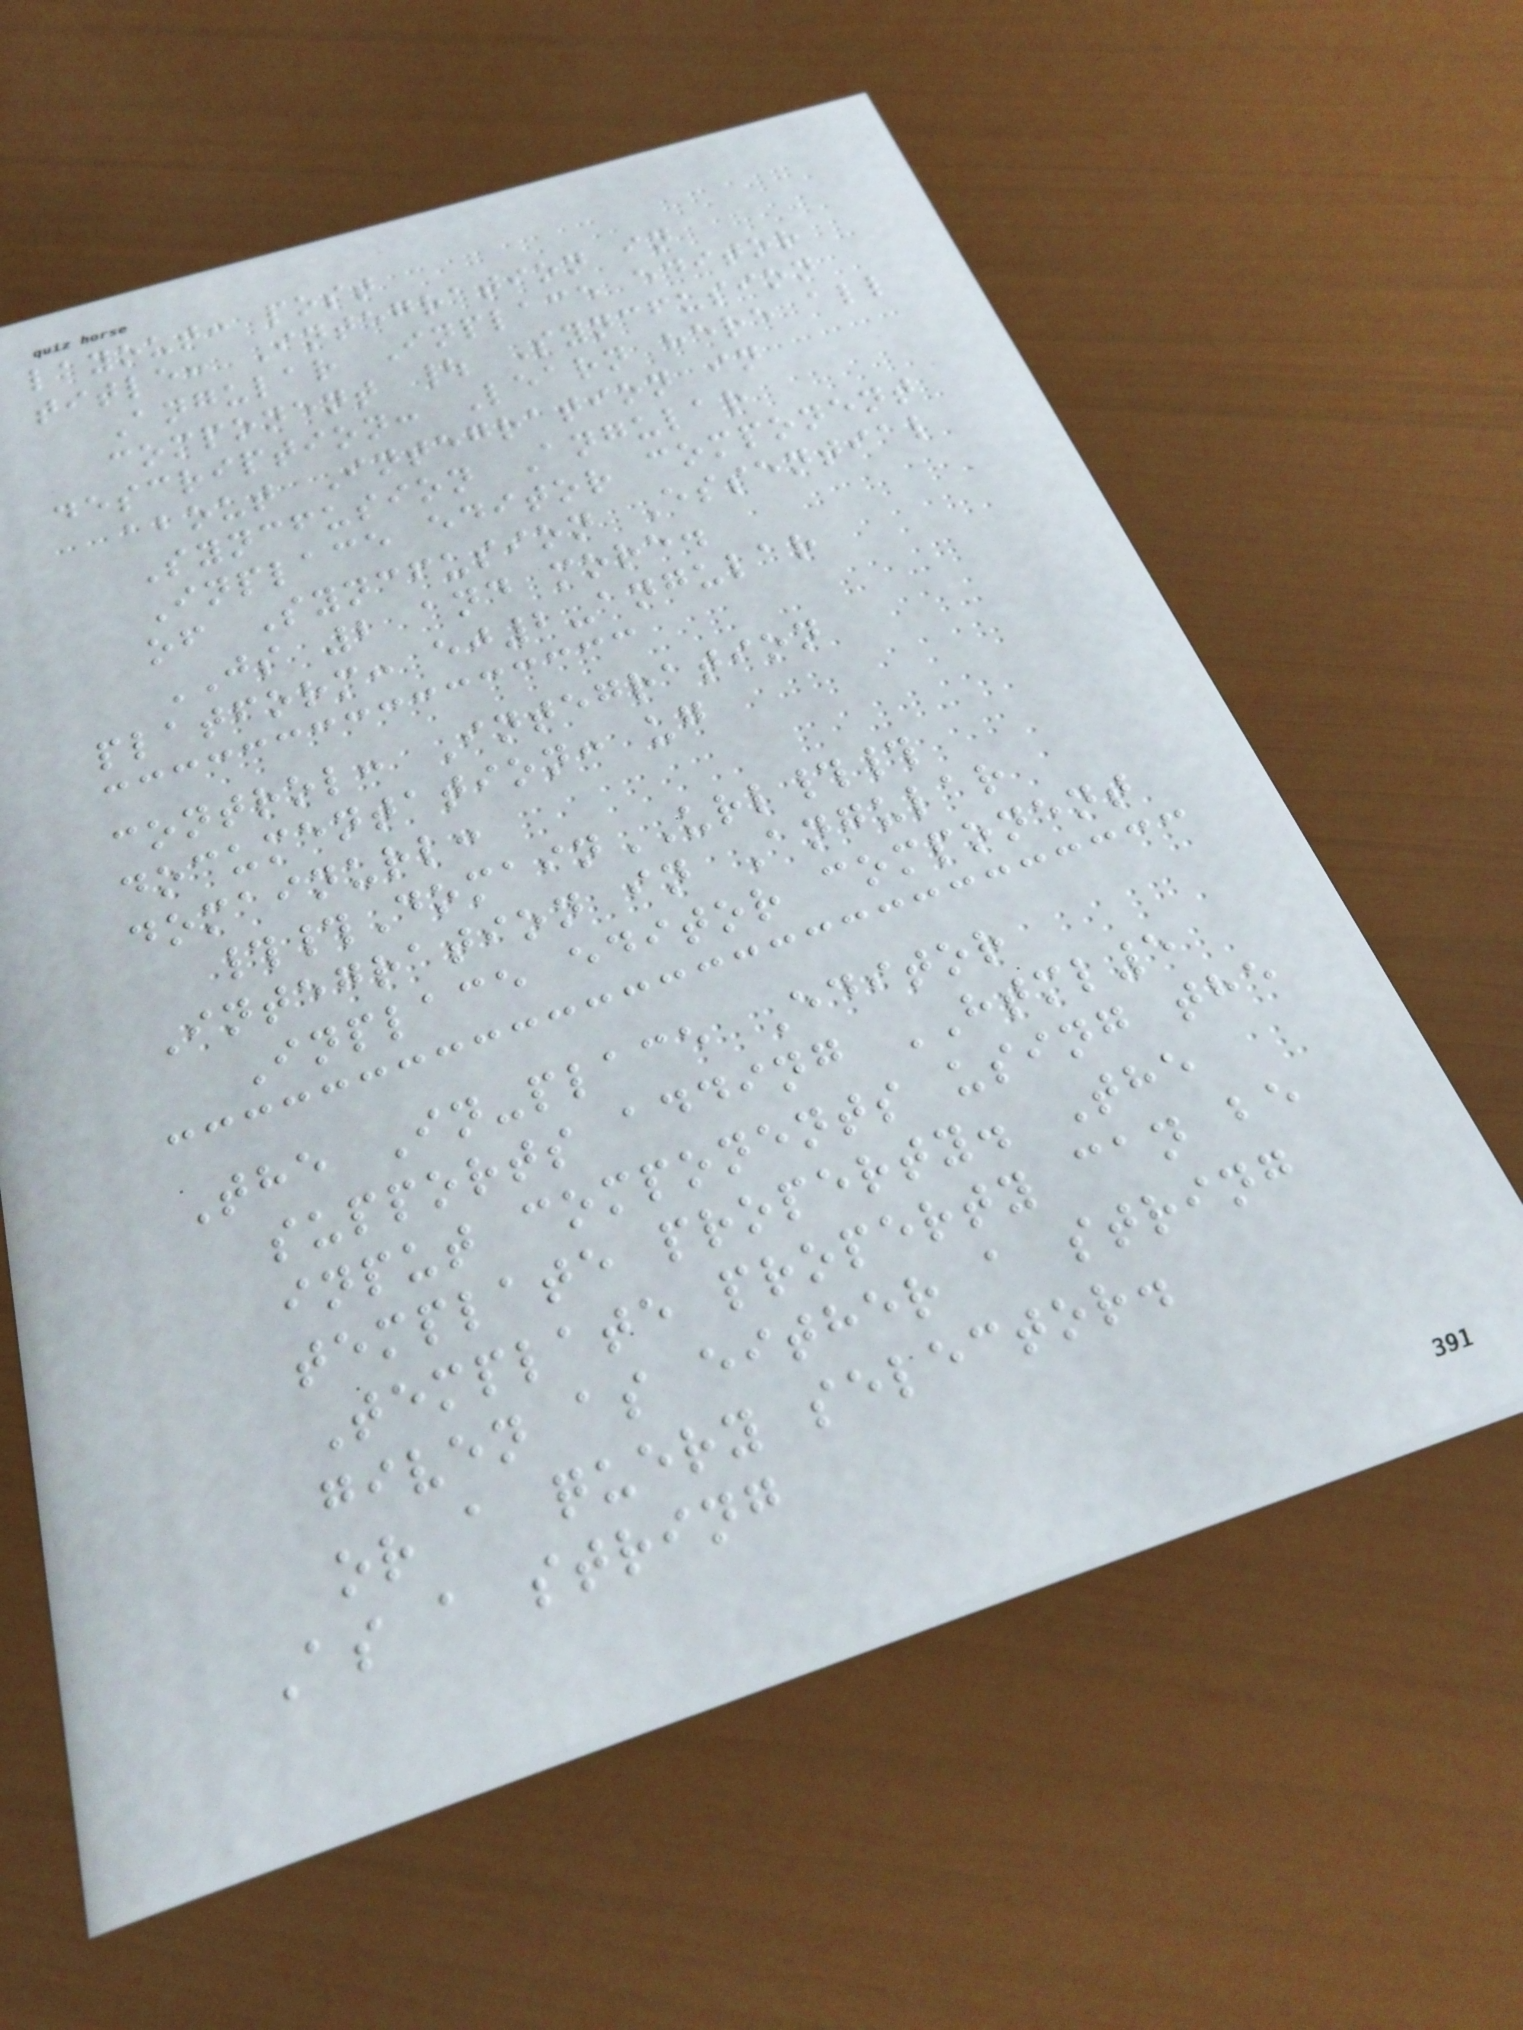layout: post
title: Integration in
Angular Inplace editor
component | Syncfusion
description: Learn here all
about Integration in
Syncfusion Angular
Inplace editor component
of Syncfusion Essential
JS 2 and more.
platform: ej2-angular
control: Integration
documentation: ug
domainurl:
##DomainURL##
Integration in Angular
Inplace editor component
The In-place Editor
supports adding HTML5
input components using the
template property. The
Template property can be
given as either a string
or a query selector.
As a string
